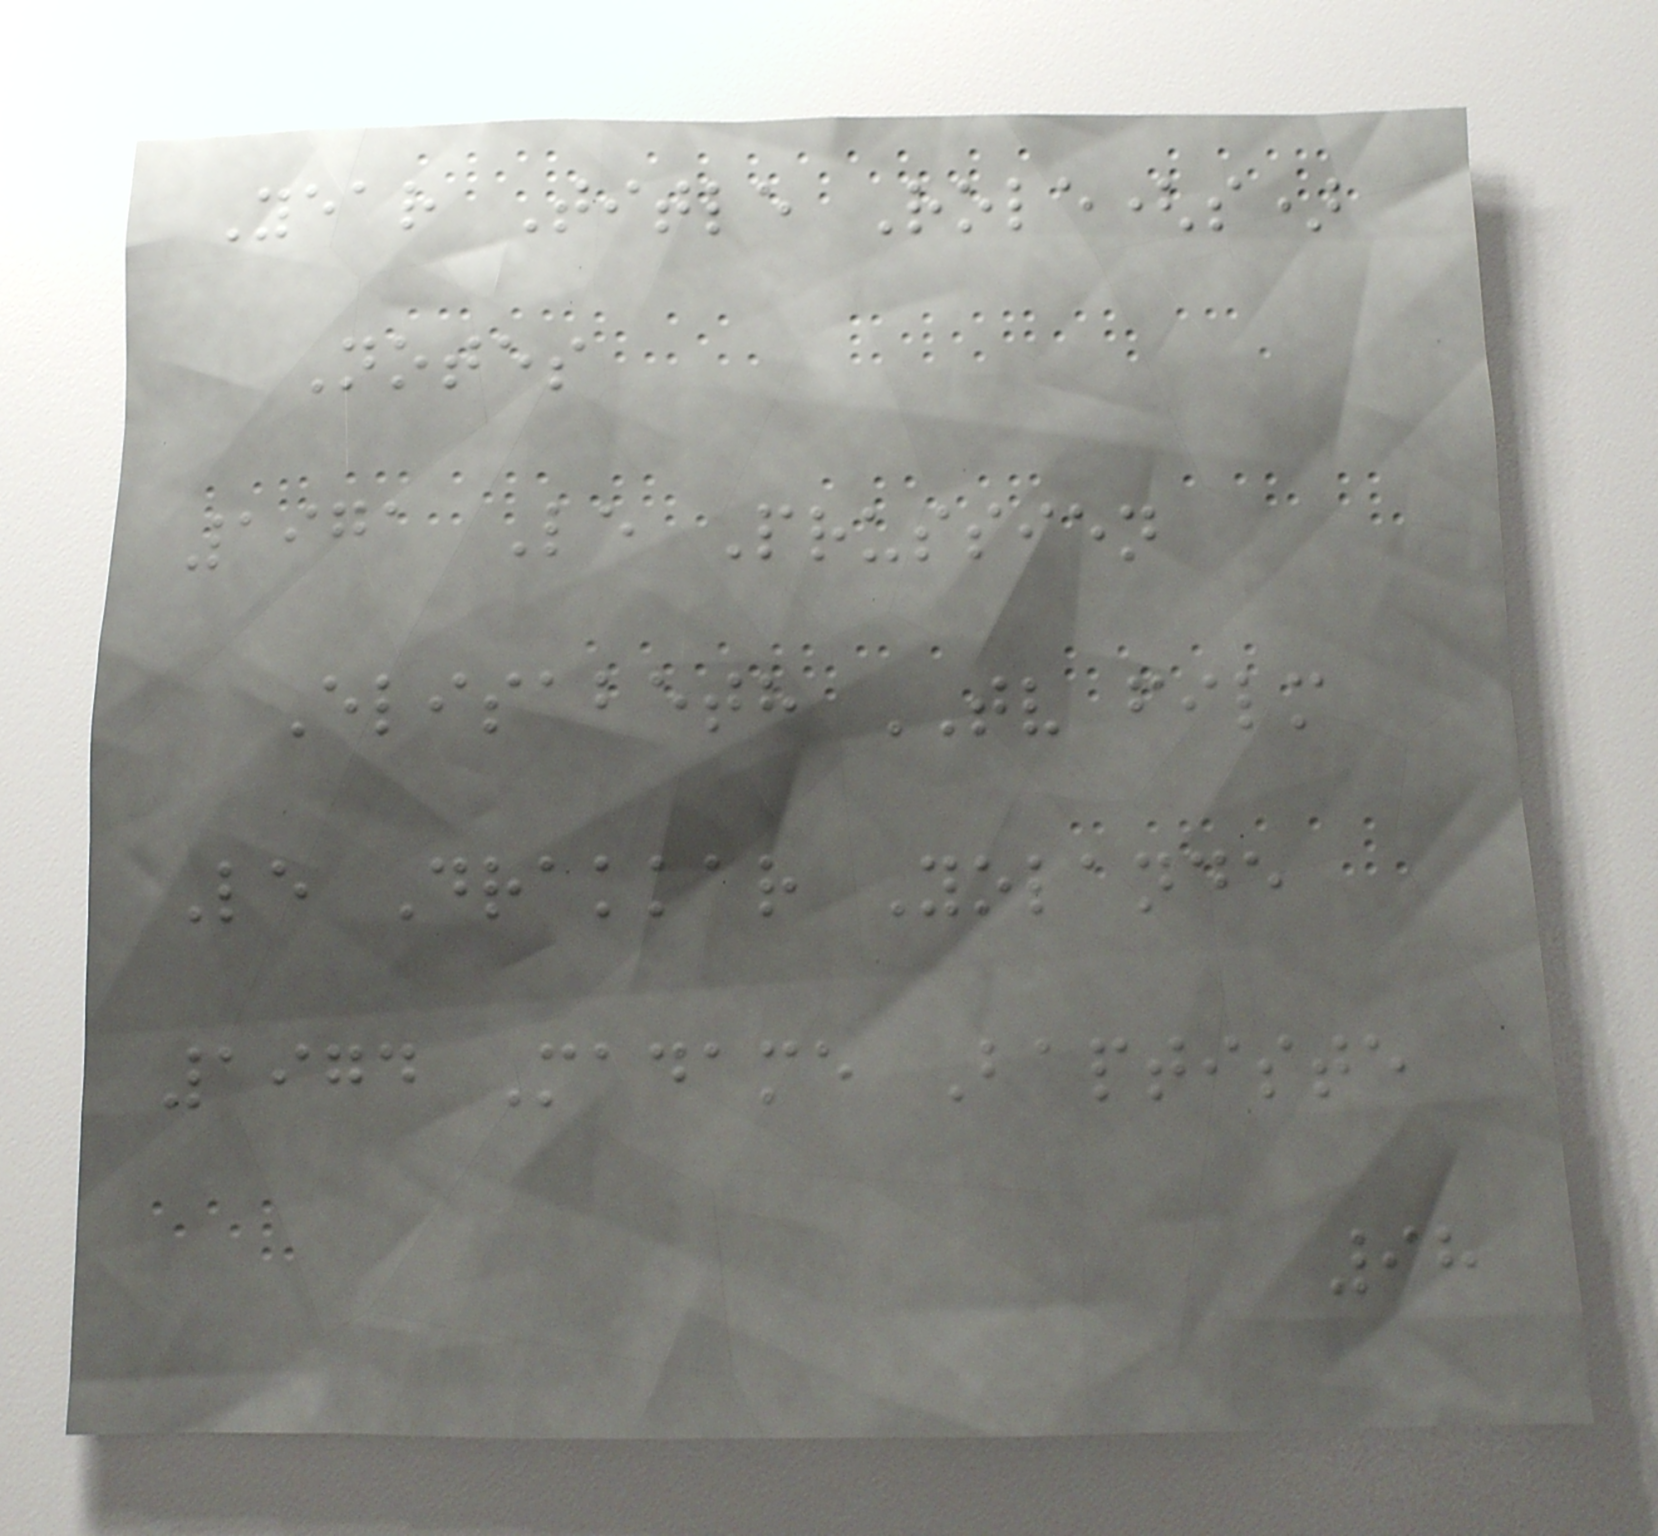Year Title Role(s)
Notes
1971 Le Prussien
Elisabeth TV film
Le Drakkar Yolande
1974 Madame Baptiste
98
